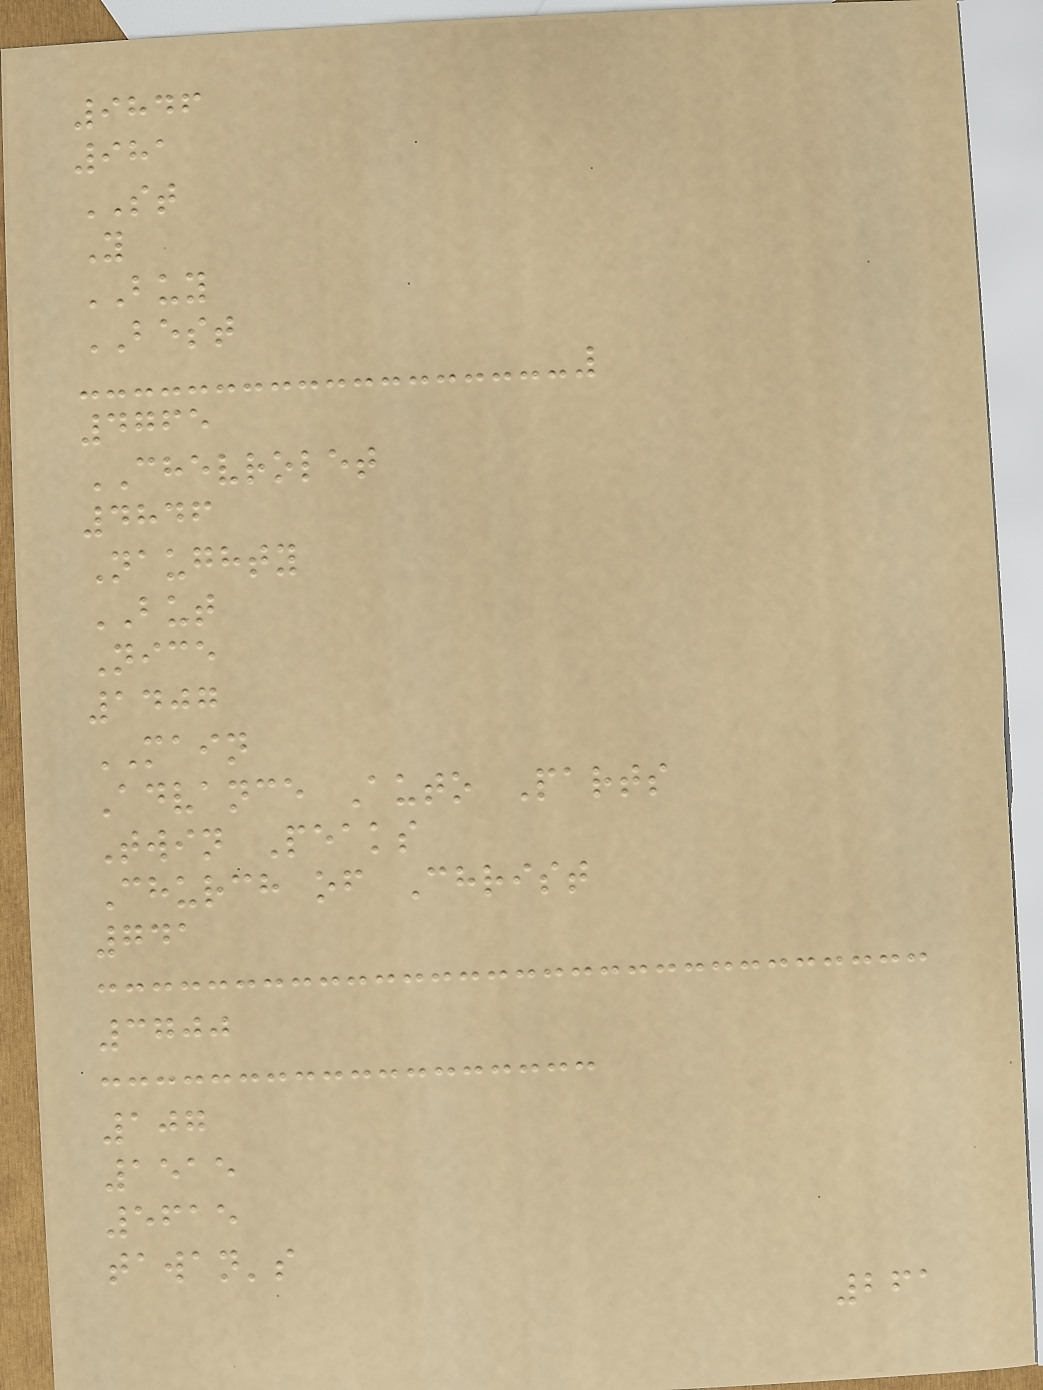9846
981
ST
Y
BUY
BEST
4765
CHEVROLET
4846
Naughty
BUT
Nice
1407
MAIN
Advance Auto Parts
Twin Peaks
Church of Christ
741
3700
107
1515
5615
tawan's
261
